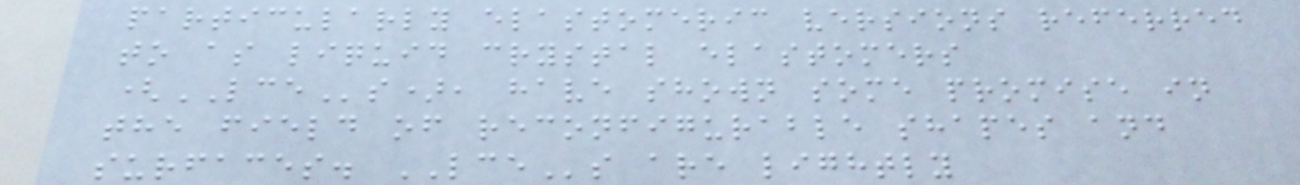particularly elastomeric versions referred
to as liquid crystal elastomers
(LCEs), have shown some promise in
the field of reconfigurable shapes and
surfaces. LCEs are lightly
